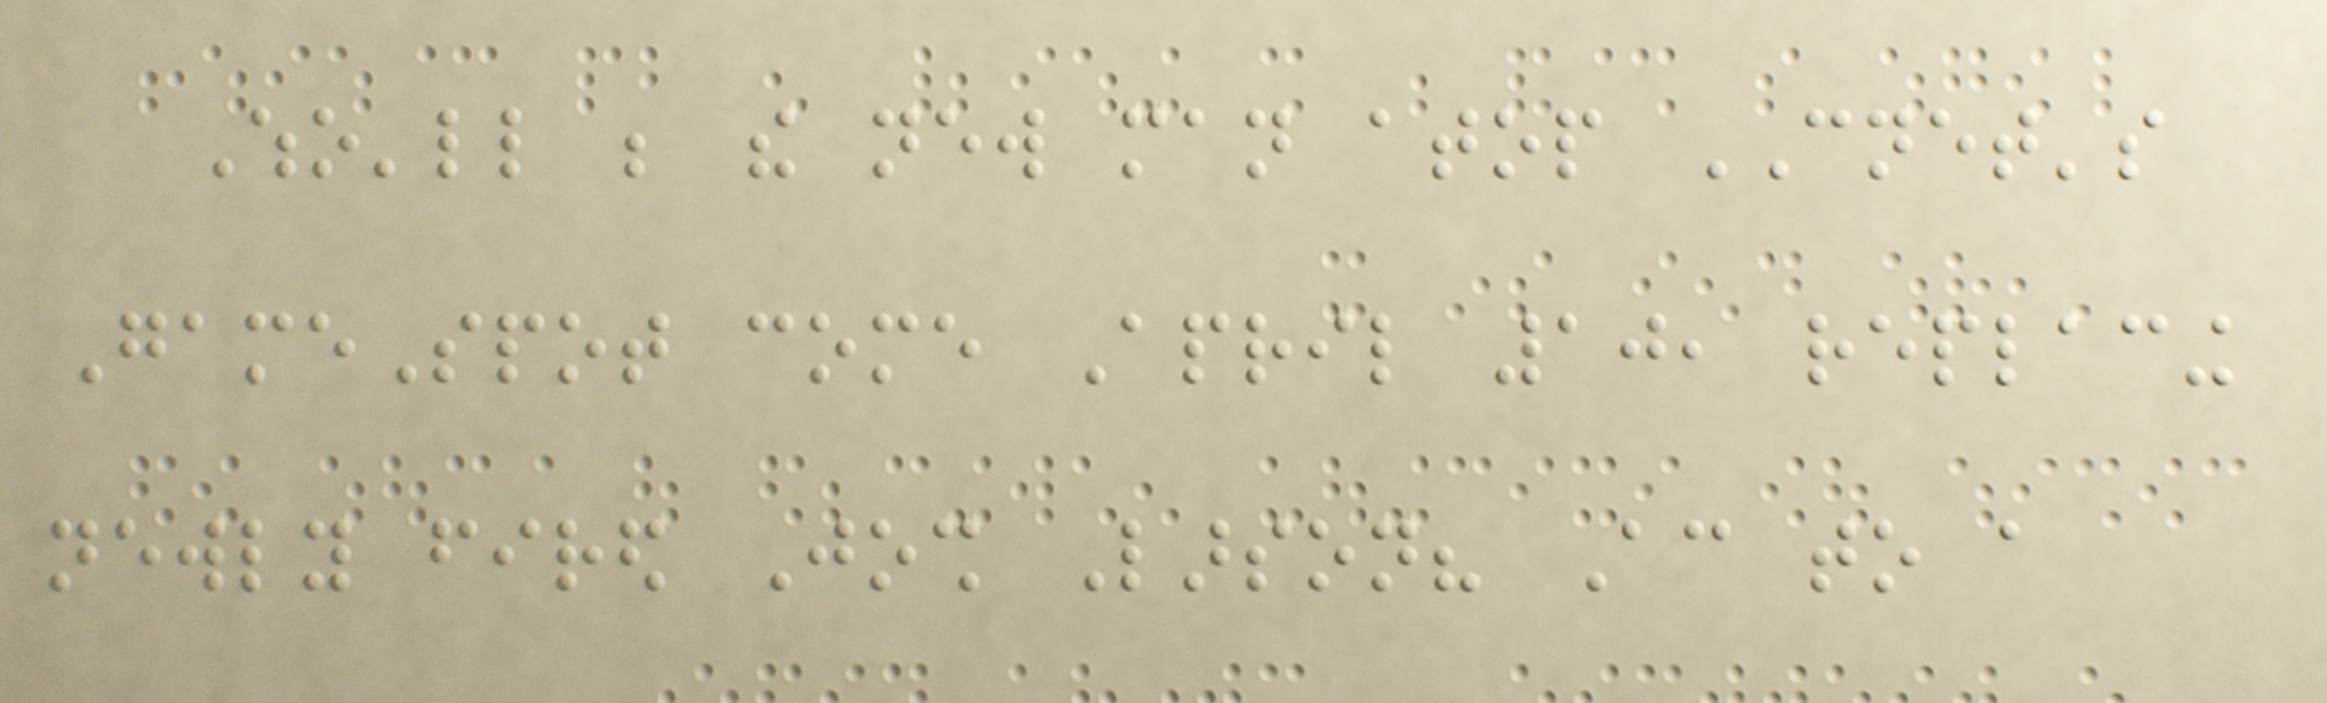Who'll be the new man atop CNET's
GameSpot come April 10, replacing
newly fired Josh Larson? According to a
